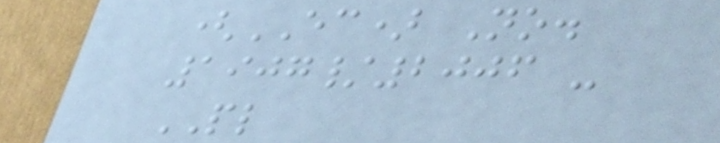(EC) No.
1907/2006 -
PL
